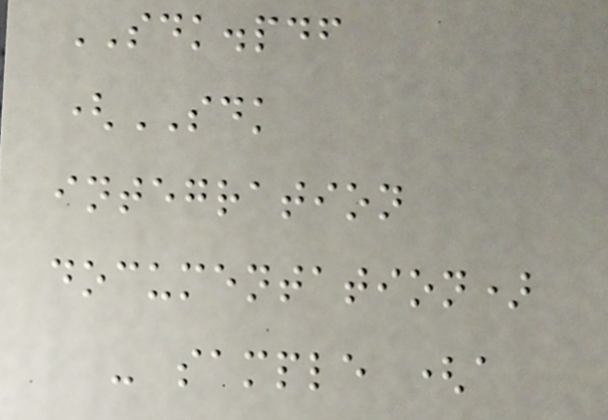SDK.pdf
(SDK
integration
documentation)
- sample (a
